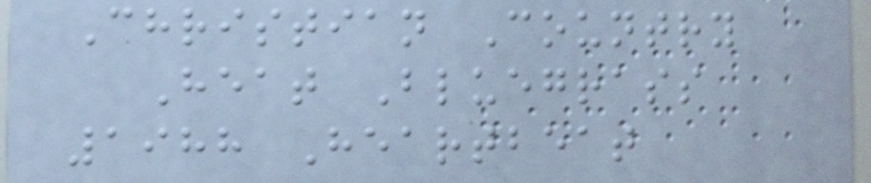Christian Country
Heat Bluegrass
1988 Heartbeat
